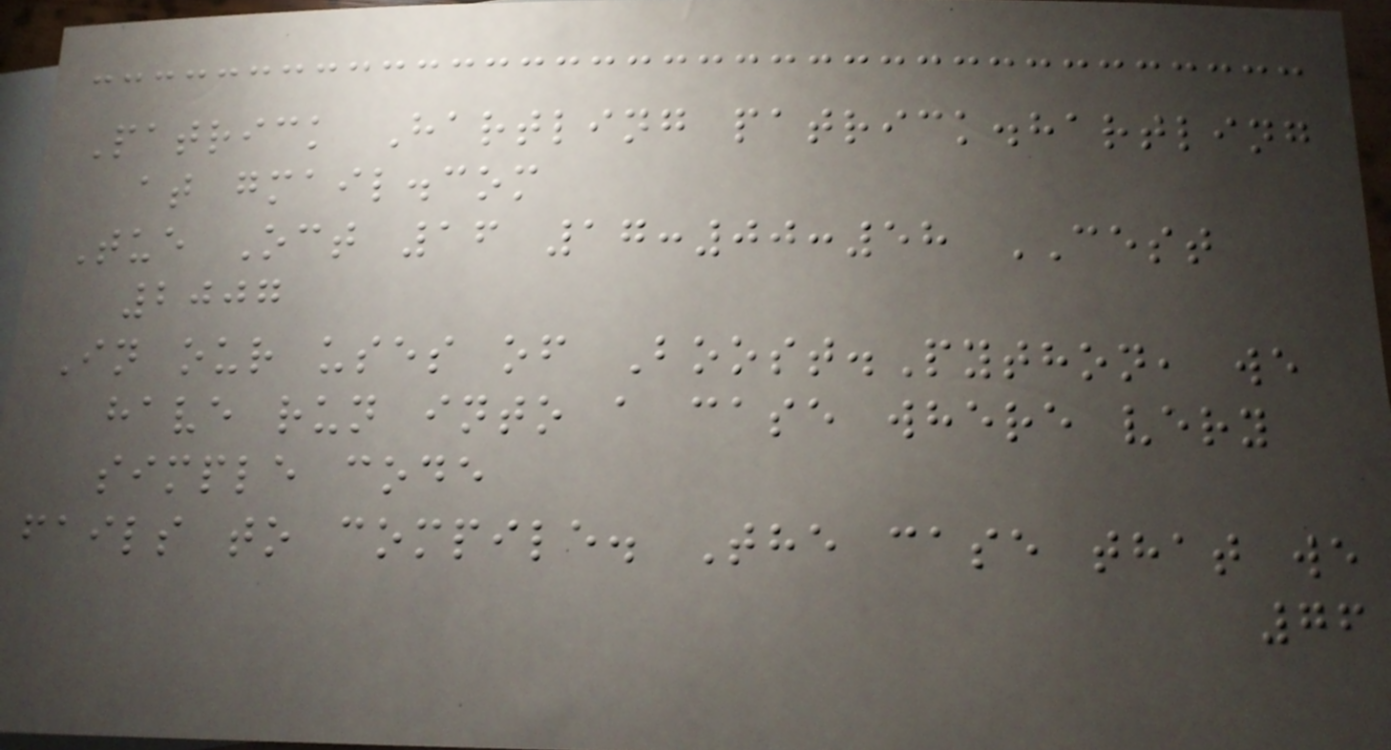Patrick Hartling patrick.hartling
at gmail.com
Tue Oct 16 17:00:58 CEST
2007
In our uses of Boost.Python, we
have run into a case where very
simple code
fails to compile. The case that we
76
